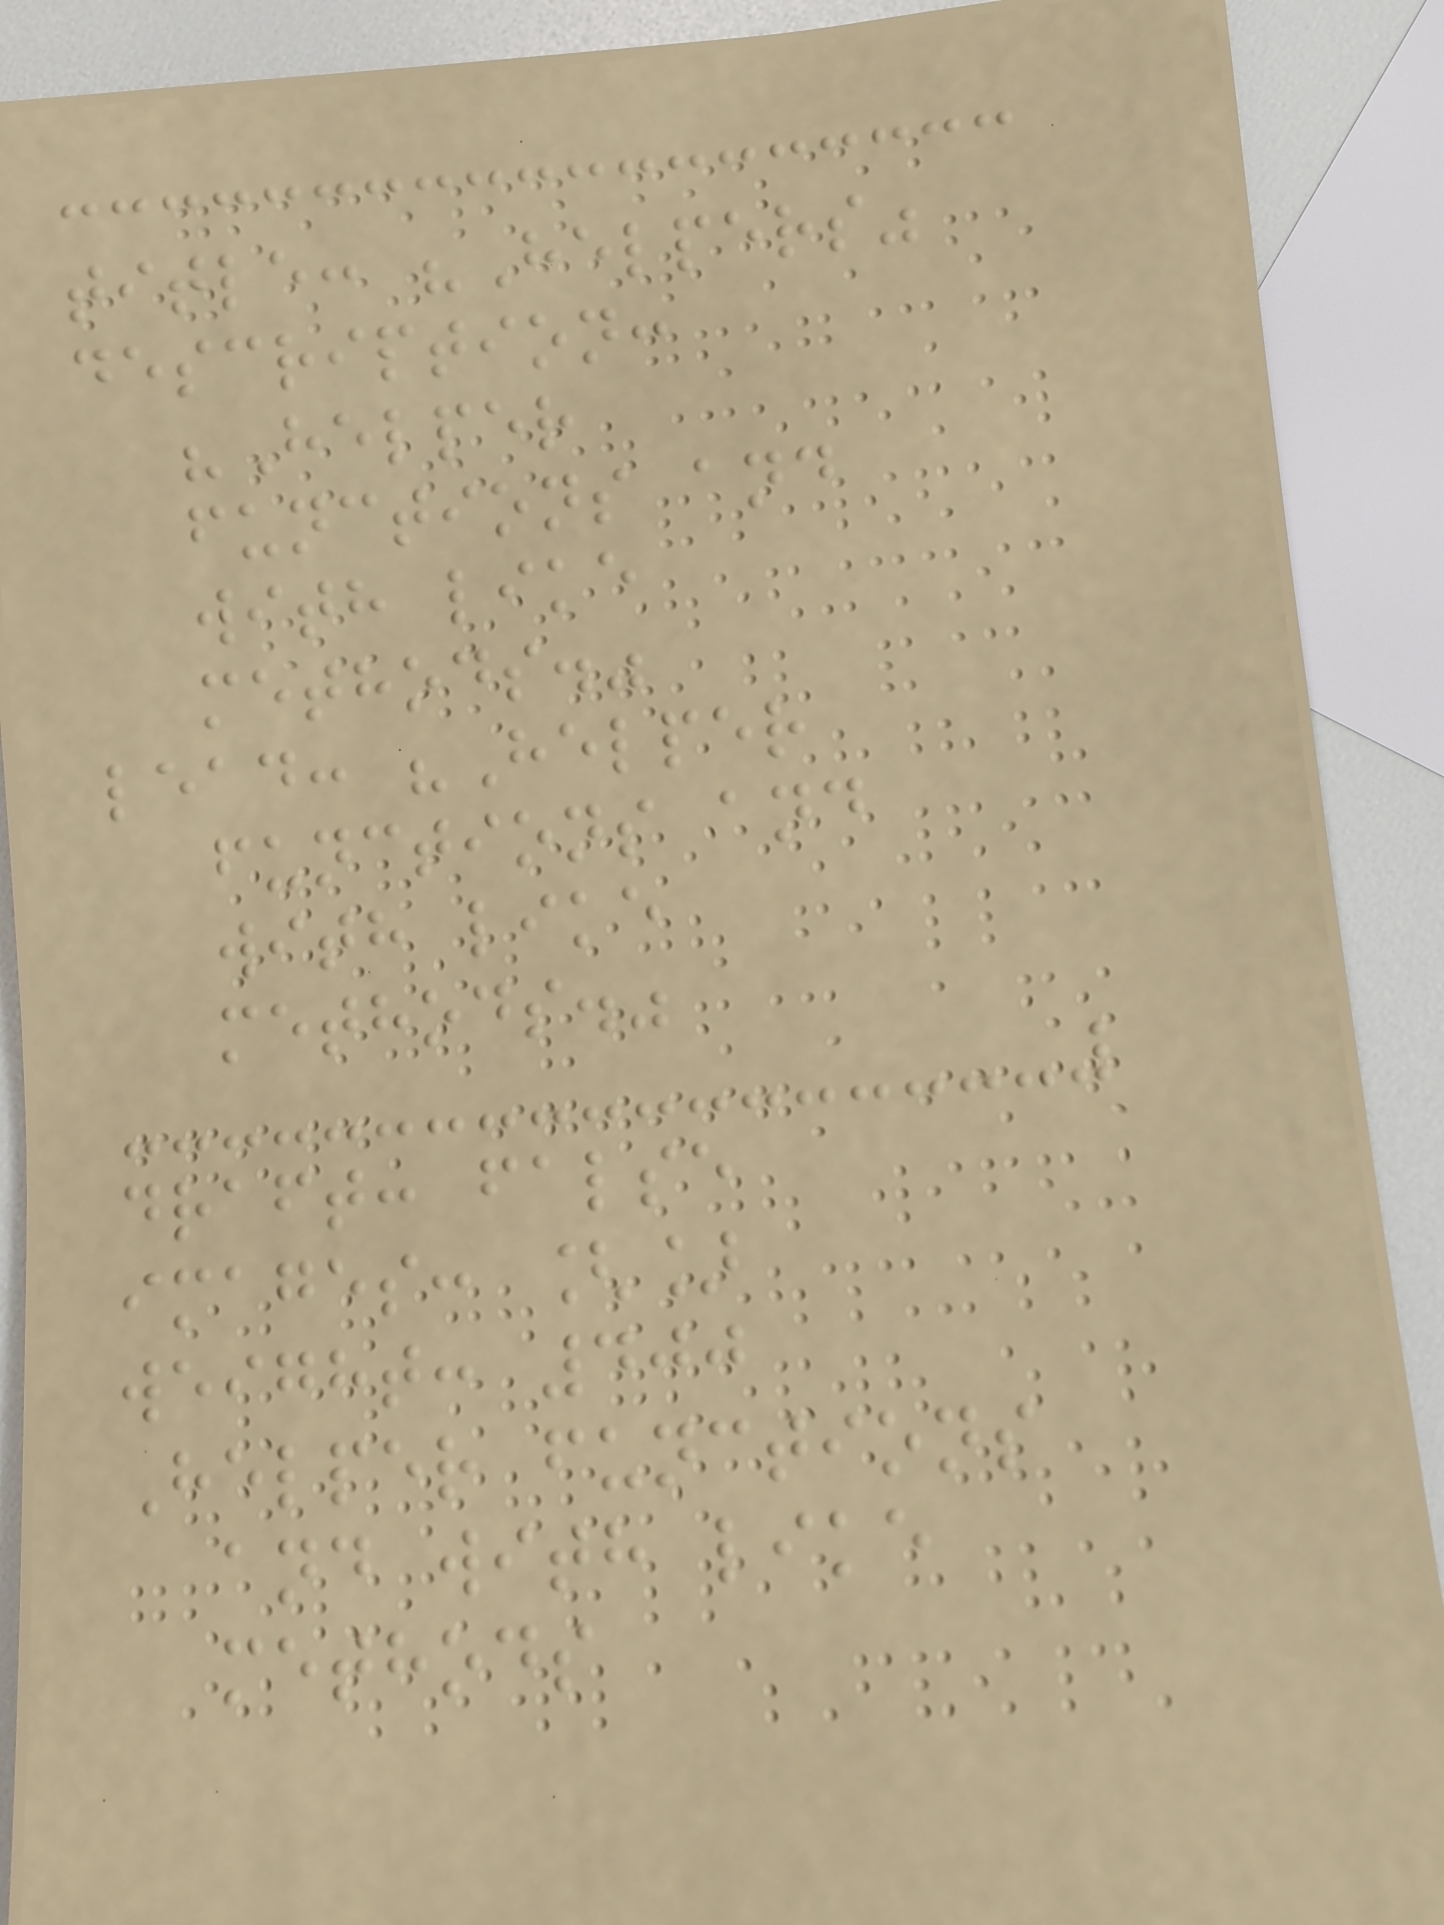title: "Helpers"
description:
"Helper
functions and
with like
methods."
lead: "Helper
functions and
with like
methods."
draft: false
images: []
weight: 400
Helper functions
and with like
methods
